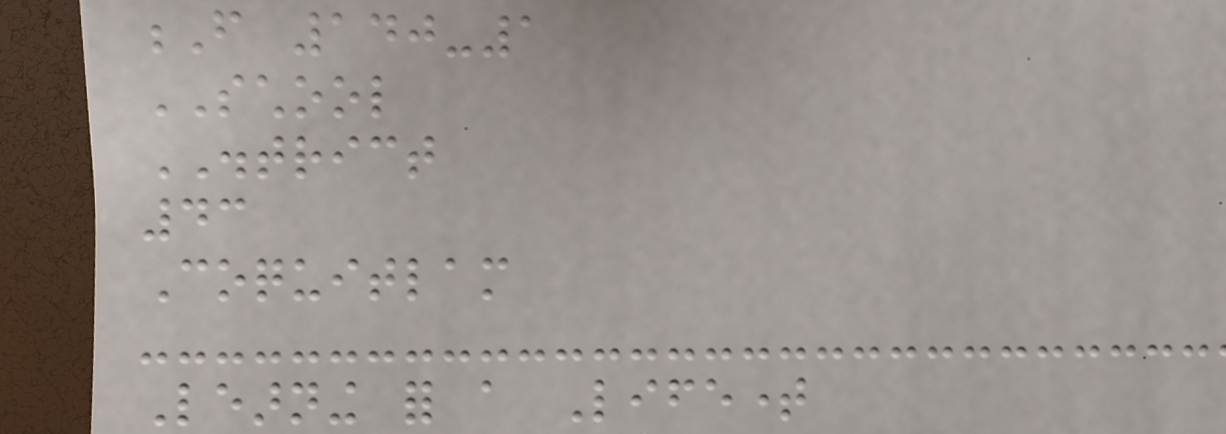F 140-1
SCHOOL
DISTRICT
43
Coquitlam
Learning for a Lifetime
